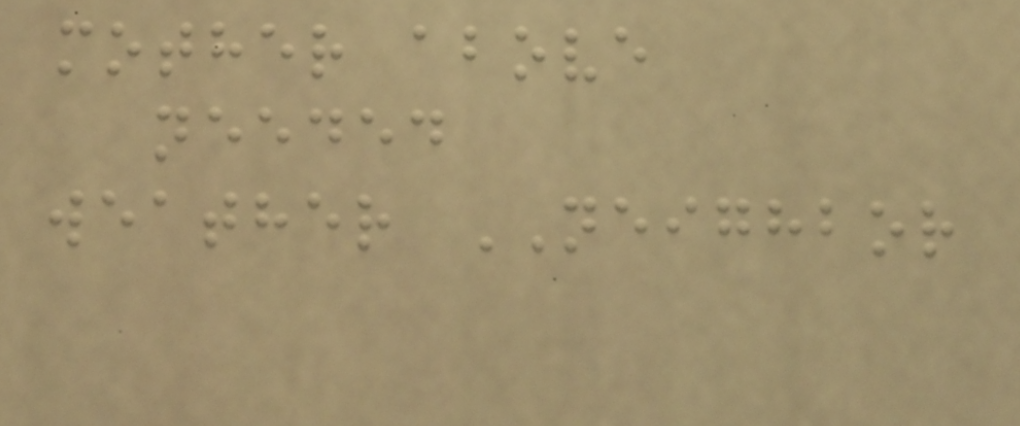mother above
needed
weather NEIGHBOR
